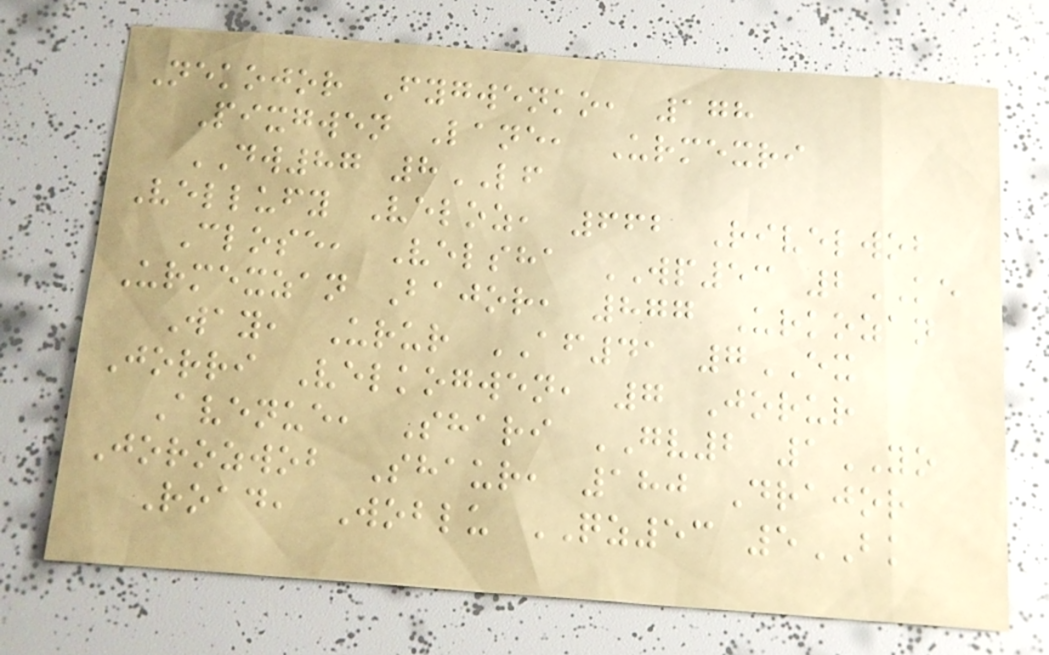Nekojor Fygwenko, 178
Pixgwen Lane, Urmexri
DW87 8LF
Vellufy Veloz, 662 Rivelwob
Close, Velsha WP53 2KE
Urmexzan Bajor, 877 Urkozan
Way, Urur AF41 7EX
Jorri Velkogwen, 7 Jorur
Avenue, Shari GV2 1YO
Jorozwob Shaur, 180 Drajor
Road, Woblu QZ53 5BK
